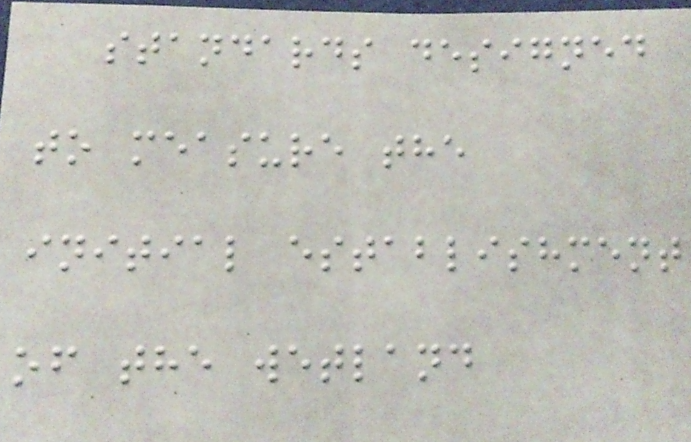standards designed
to measure the
initial establishment
of the wetland
